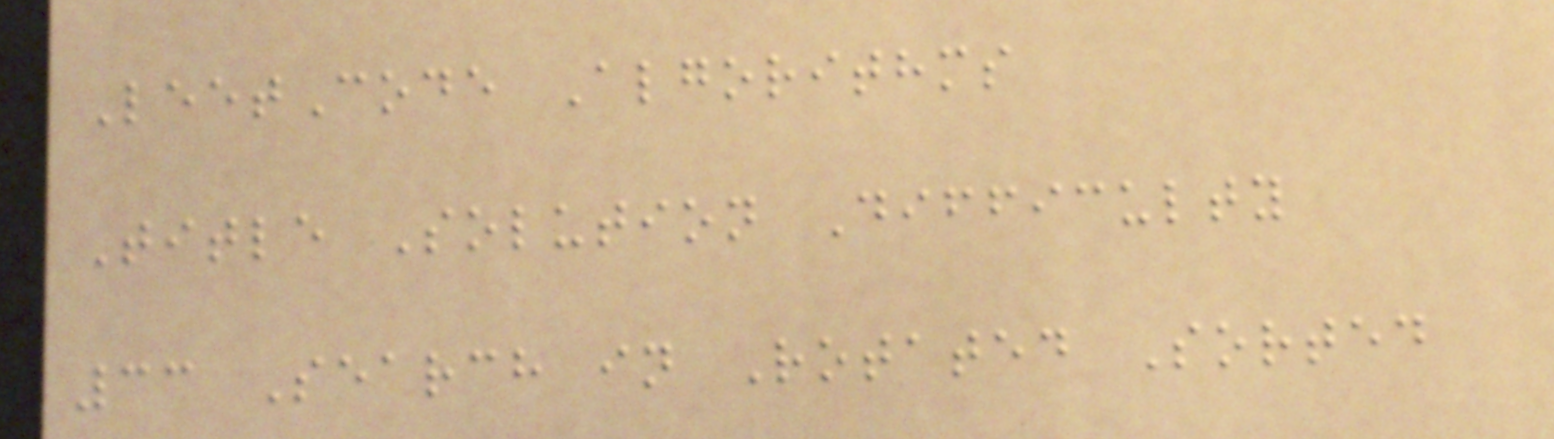LeetCode Algorithms
Title Solution Difficulty
33 Search in Rotated Sorted
